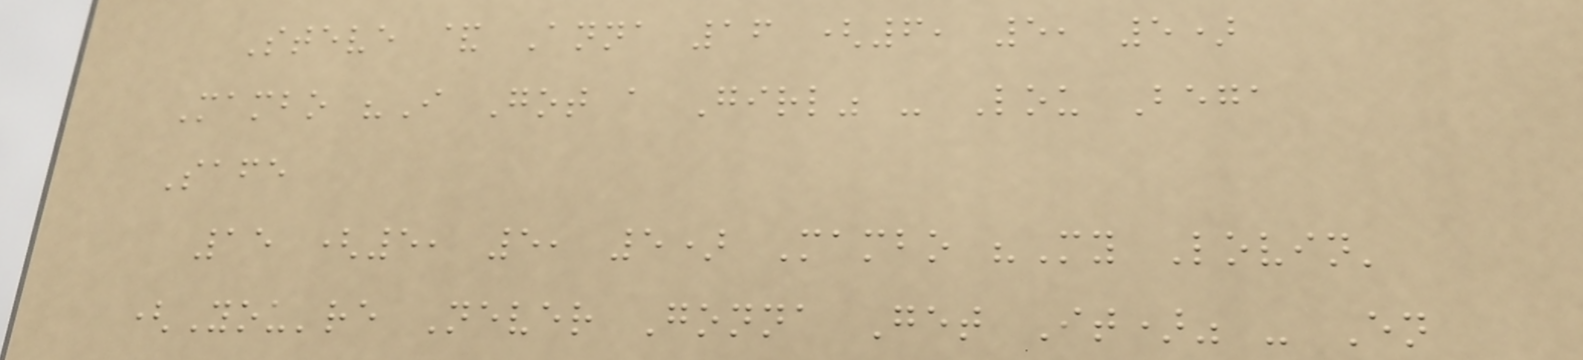Steve & Anna 16 (6, 5, 5)
Mambo "I Got a Girl" - Lou Bega
Safe
15 (5, 5, 5) Mambo "My Lovin'
(You're Never Gonna Get It)" - En
